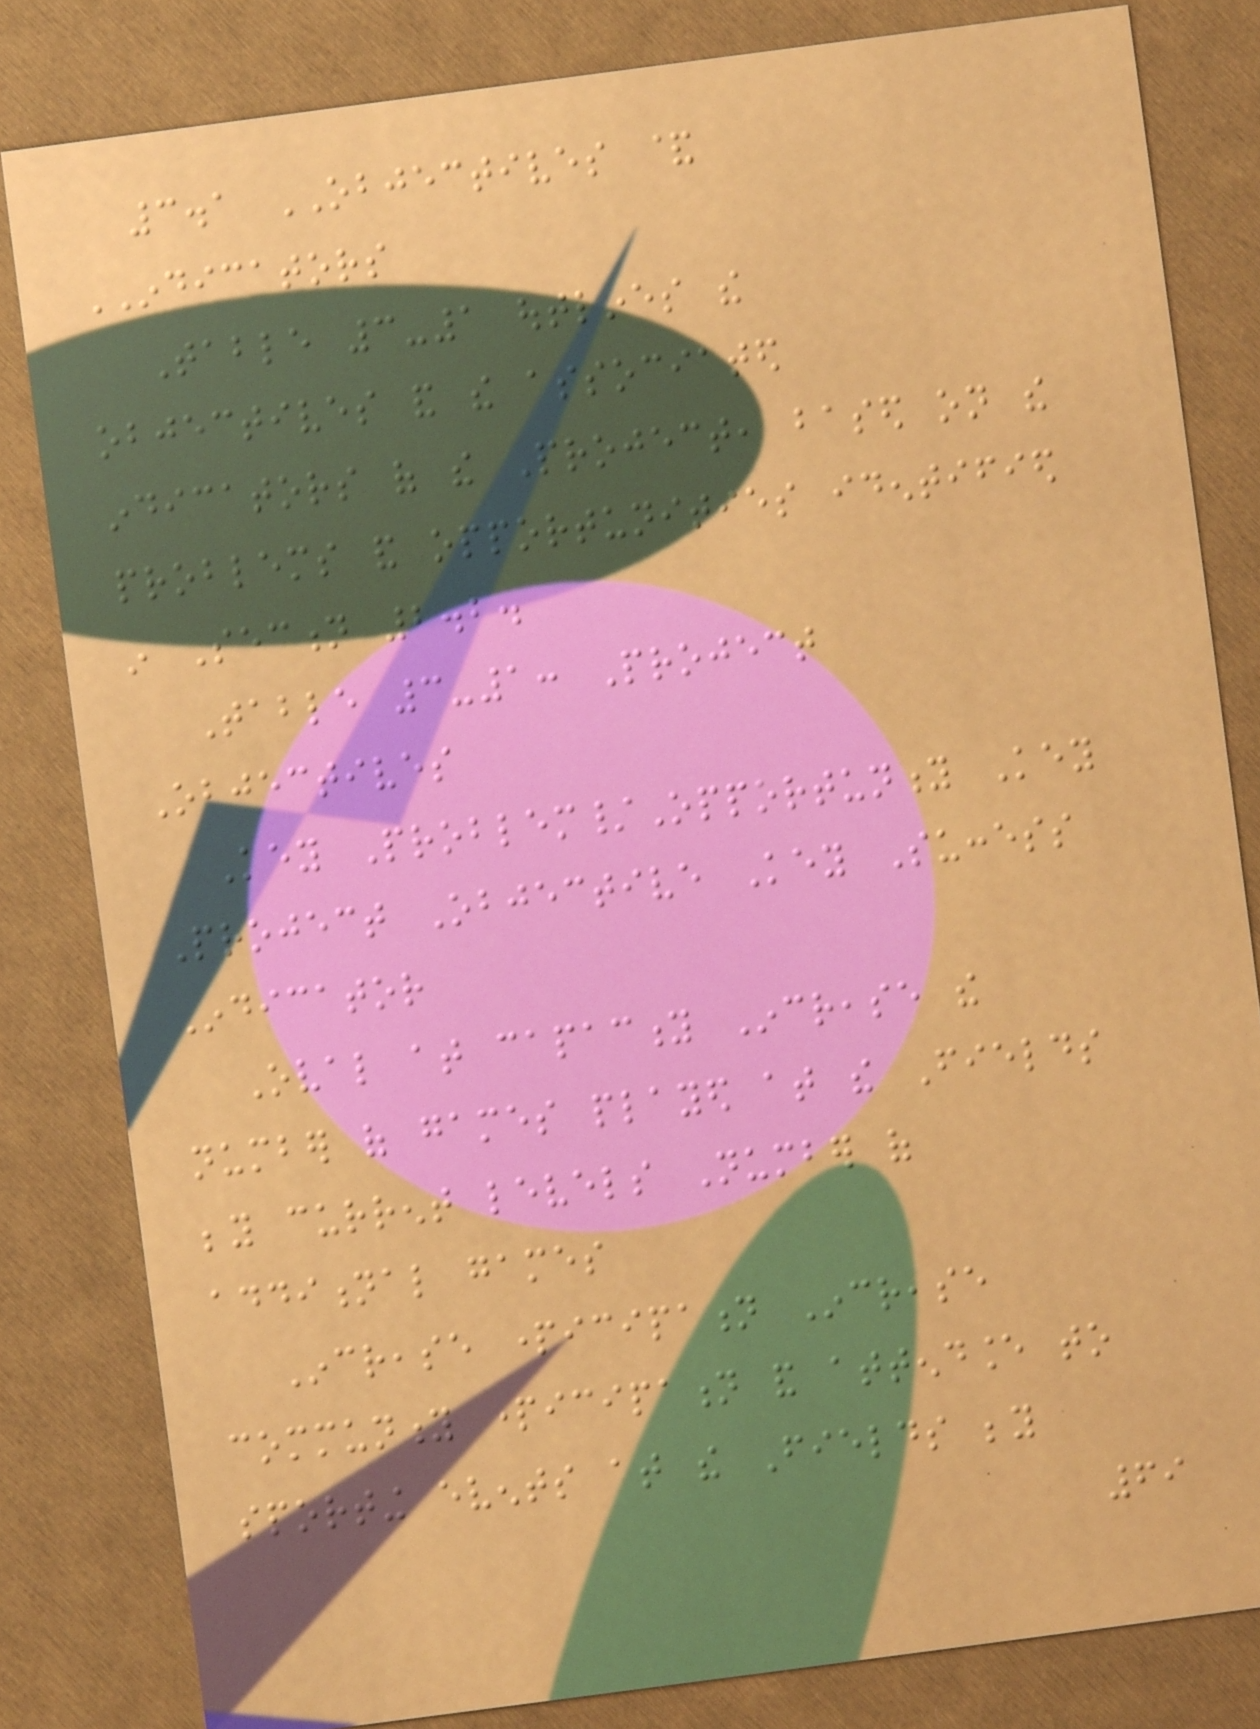3.1 OBJECTIVES &
INDICATORS
Table 3-1 outlines the
objectives and the associated
indicators of the Project, based on the
problems and opportunities identified
in Section 2.2.
Table 3-1: Project
Objectives
Key Problem/Opportunity Key
Project Objective Key Success
Indicator
Oval at capacity Increase the
number of games played at the Fields
beyond current levels Number of
additional games
Increase participation Increase
community participation and attendance to
sporting events at the Fields beyond
69
